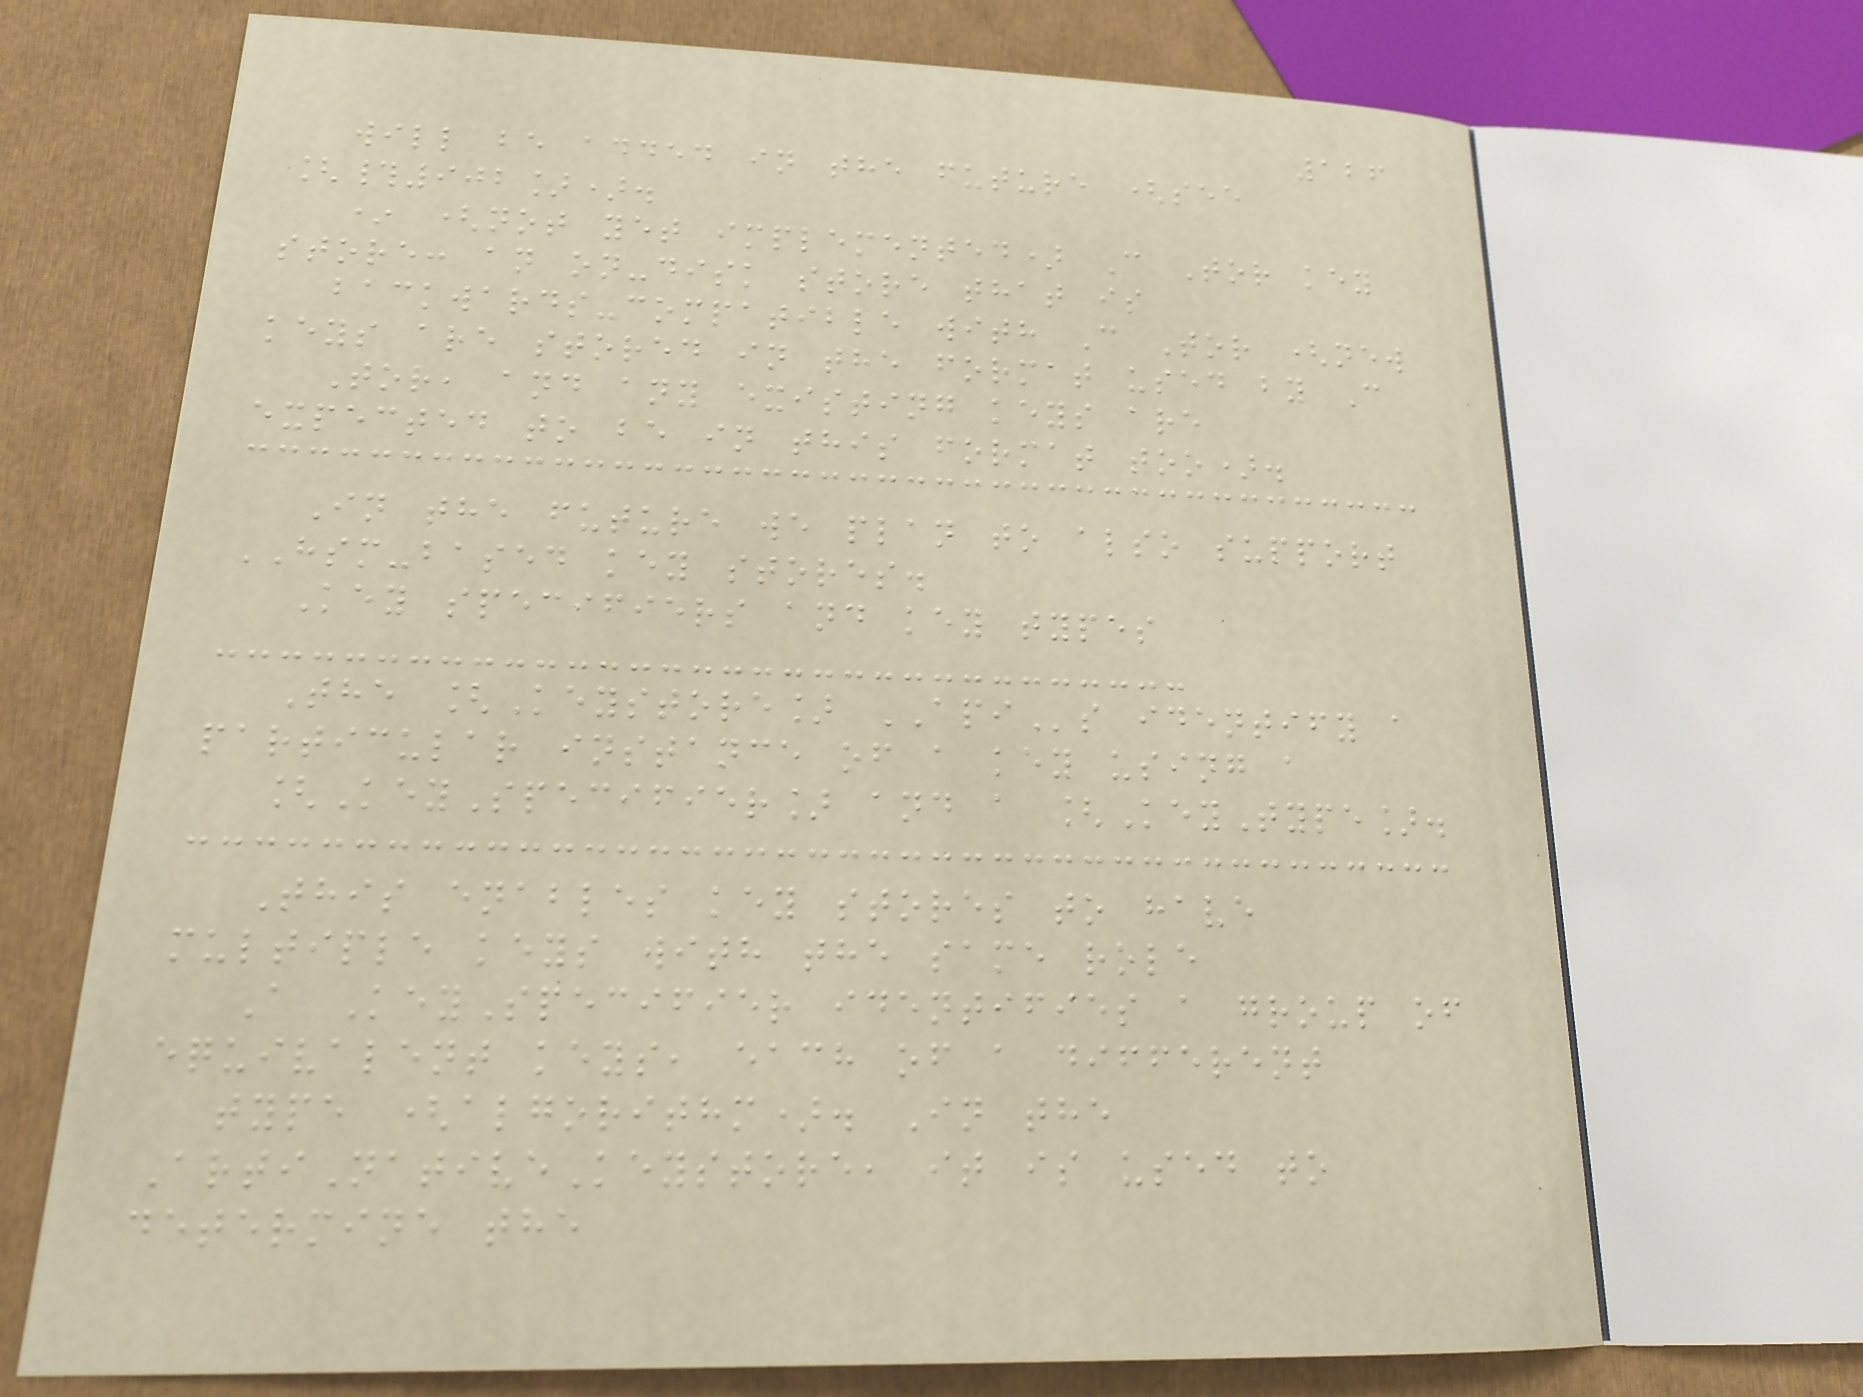126
will be added in the future (see
[#902]).
* (not yet implemented) C Tor key
store: an on-disk store that is
backwards-compatible with C Tor (new
keys are stored in the format used by C
Tor, and any existing keys are
expected to be in this format too).
In the future we plan to also support
HSM-based key stores.
Key specifiers and key types
The [Keystore] APIs identify a
particular instance of a key using a
[KeySpecifier] and a [KeyType].
This enables key stores to have
multiple keys with the same role
A KeySpecifier identifies a group of
equivalent keys, each of a different
type (algorithm). In the
ArtiNativeKeystore, it is used to
determine the
